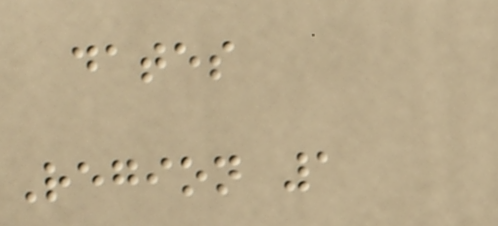dates
Region 1
